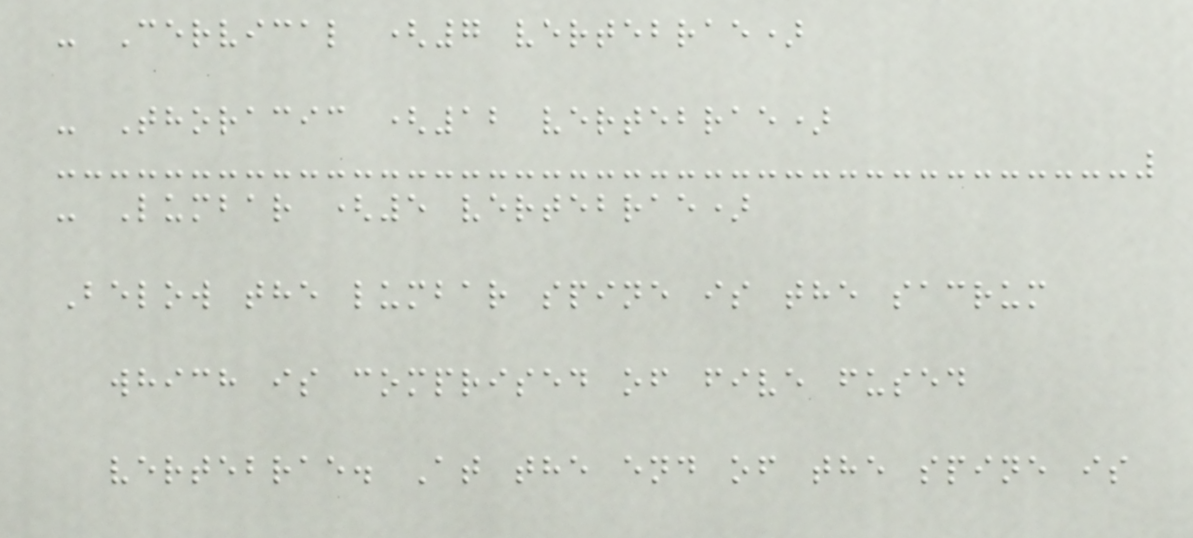- Cervical (7 vertebrae)
- Thoracic (12 vertebrae)
- Lumbar (5 vertebrae)
Below the lumbar spine is the sacrum
which is comprised of five fused
vertebrae. At the end of the spine is
